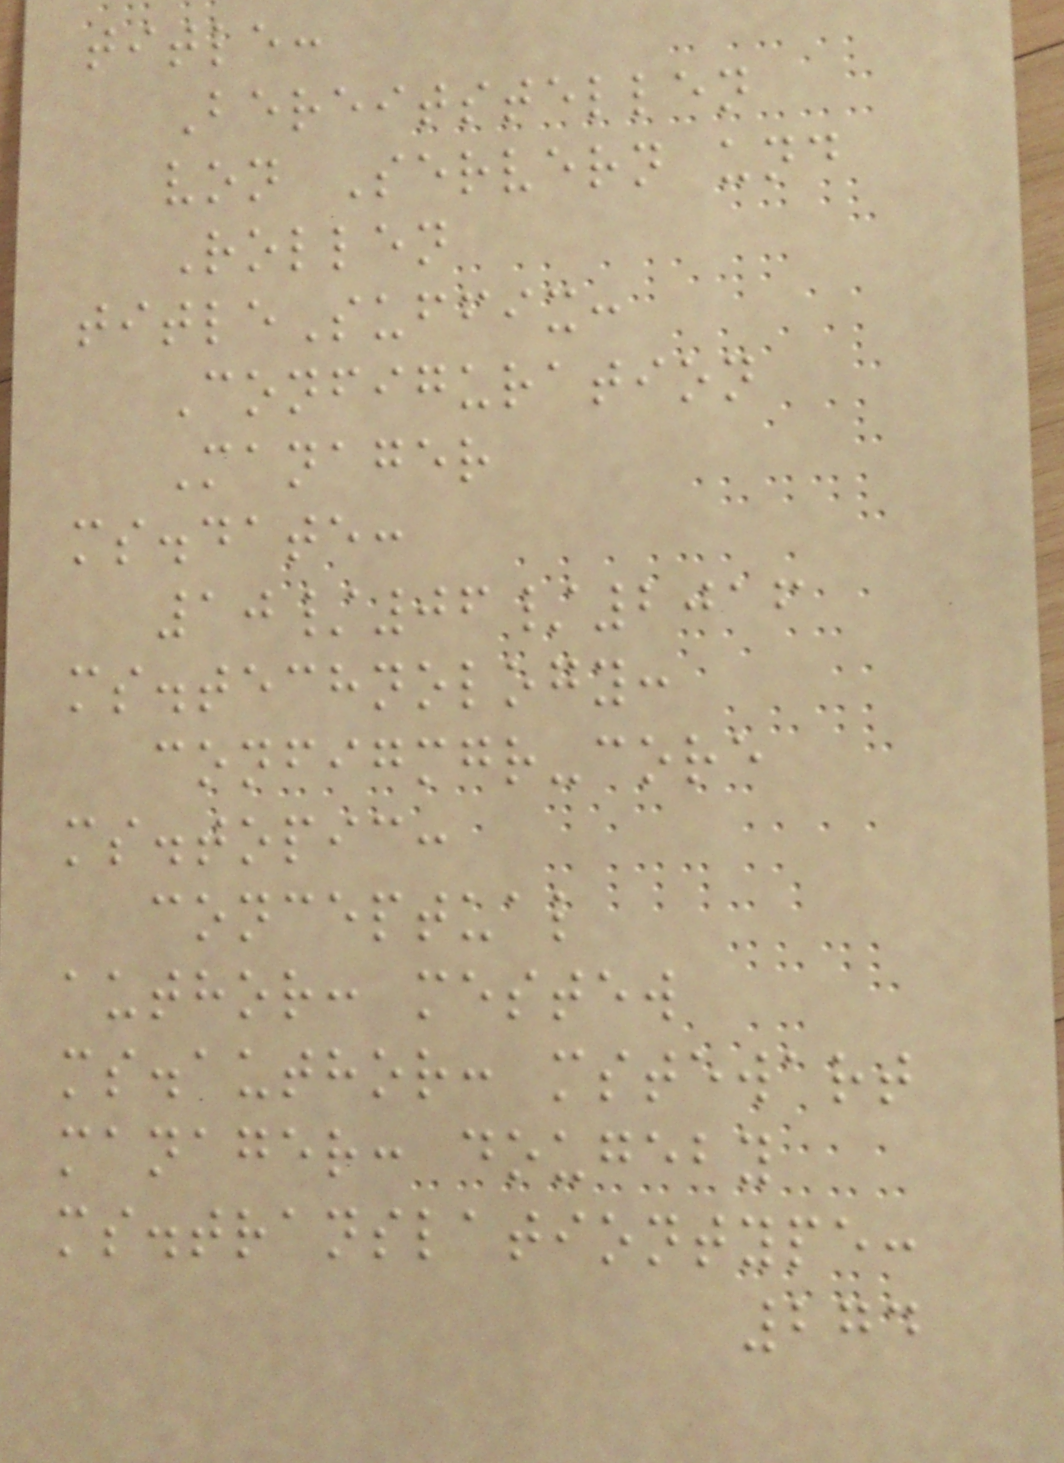title:
Bereitstellen
von Servern und
Rollen
titleSuffix:
Configuration
Manager
ms.date:
10/06/2016
ms.technology:
configmgr-core
ms.topic:
conceptual
author: mestew
ms.author: mstewart
manager: dougeby
ms.translationtype:
274
